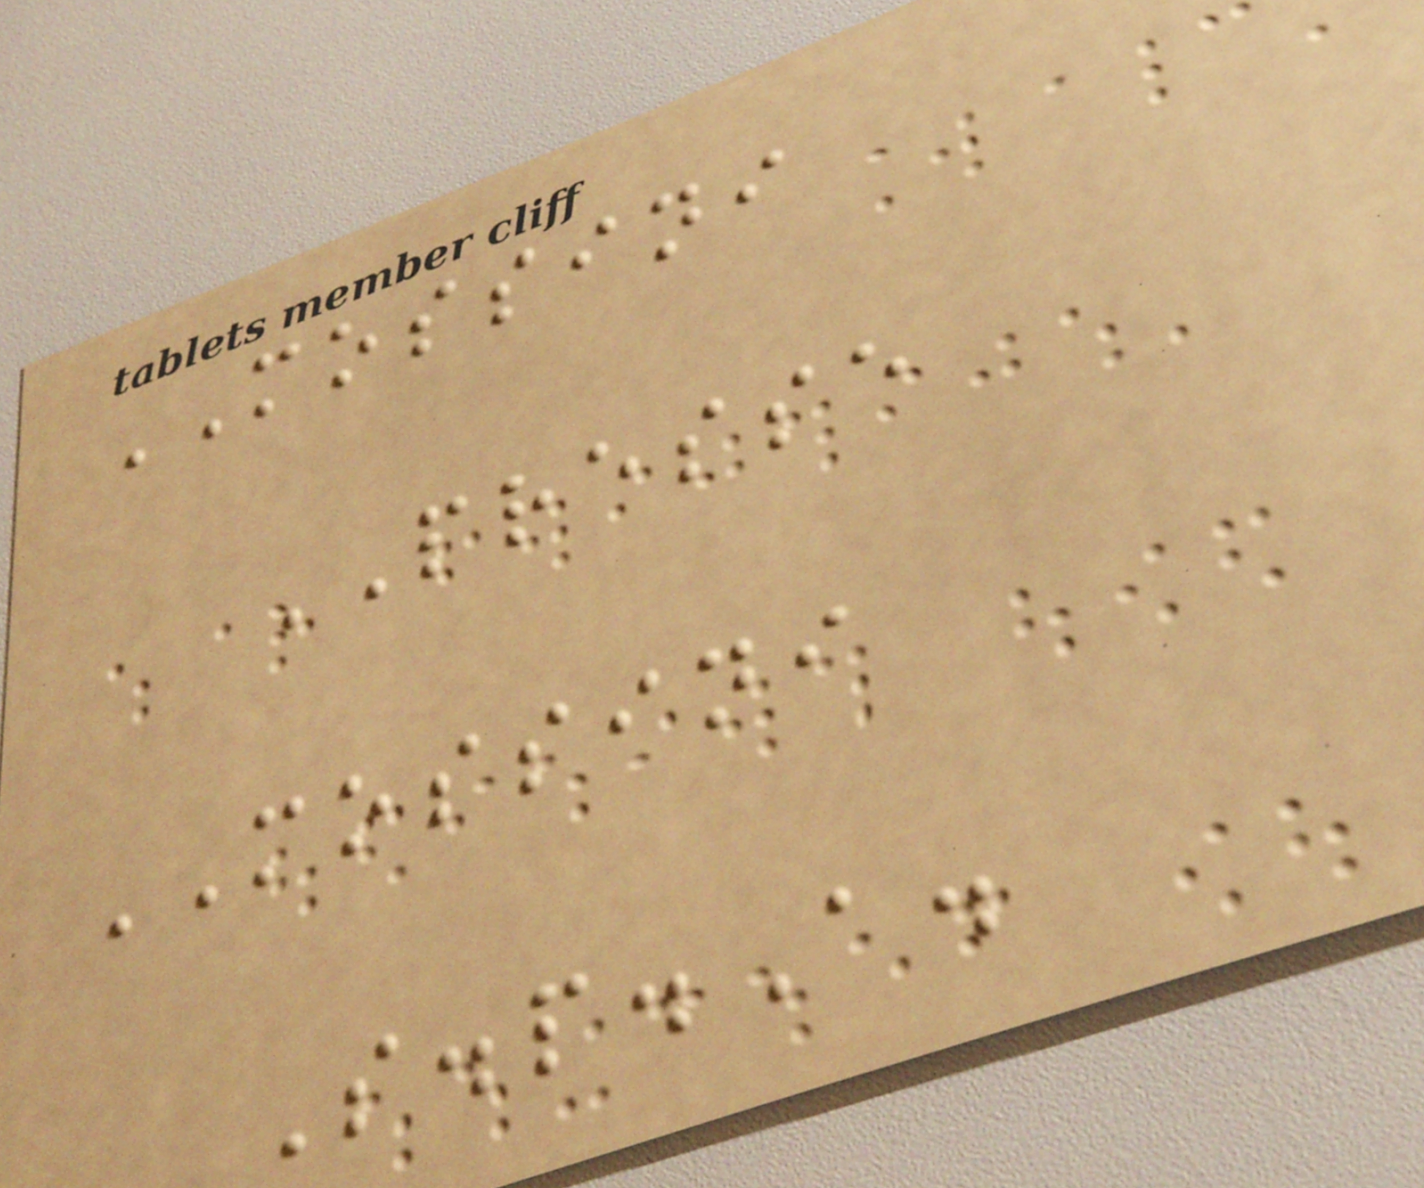MOSSINI
PRESSE
MOSSINI
S.p.A.
